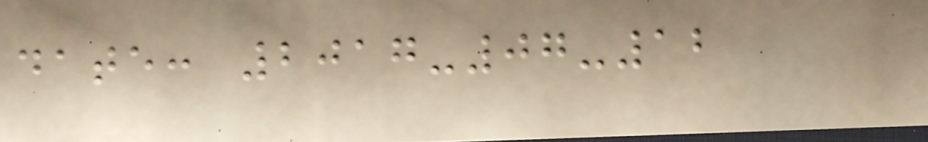date: 2017-07-12
